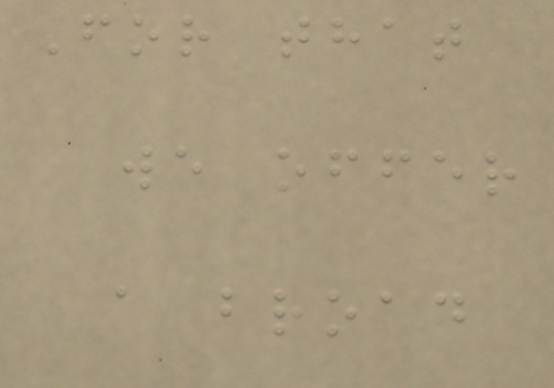For that
we offer
a broad
